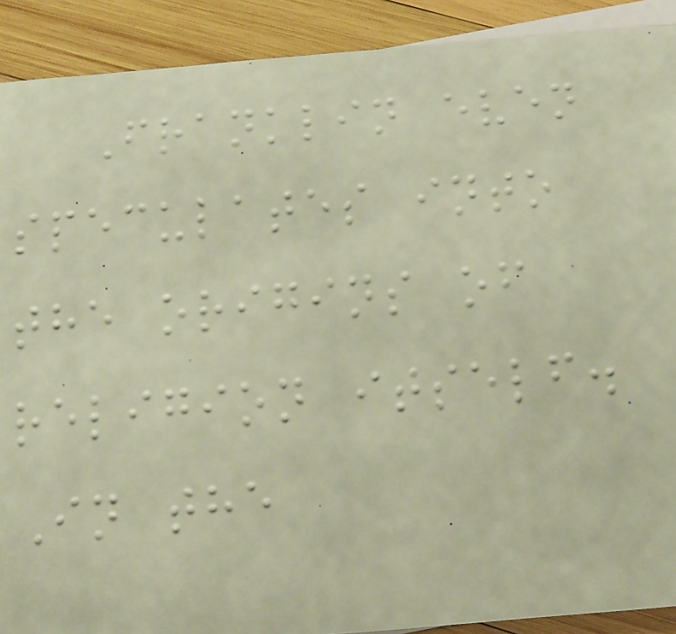Franklin even
speculates into
the origins of
religion itself.
In the
